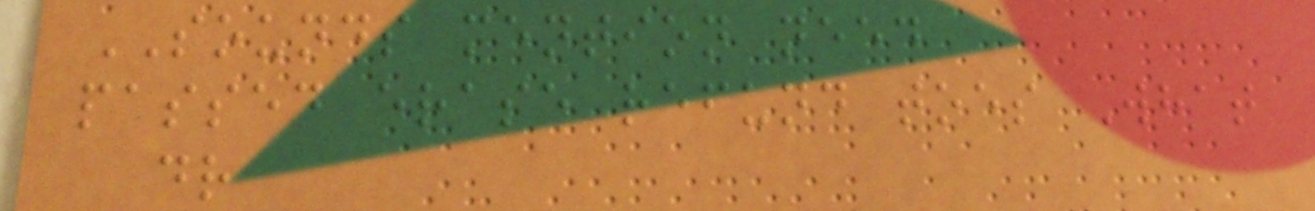SOUNDS mention need
passed erase refund toes What
dr
